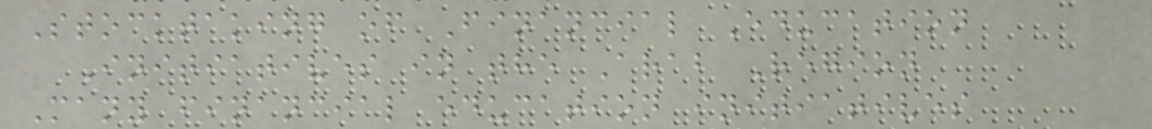Stocktaking of Financial Education
Initiatives in the Arab Region
Many financial education initiatives
